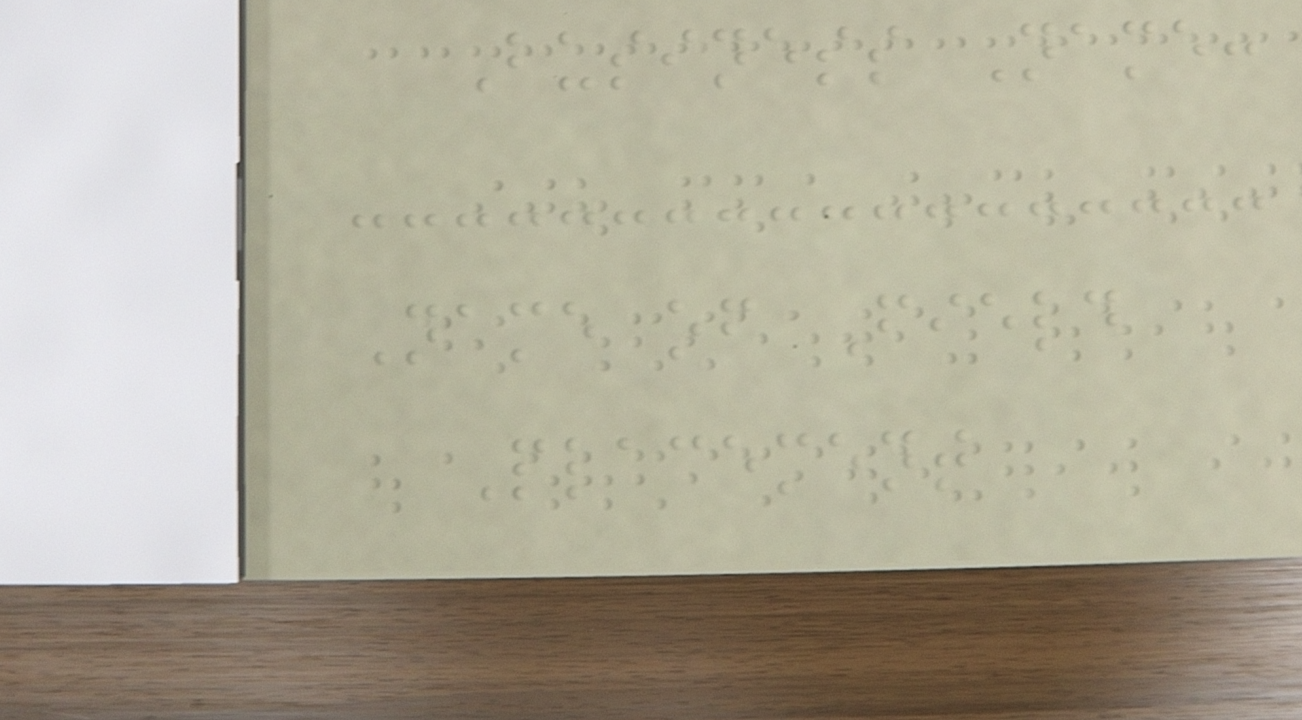Business Name:
Name of Field
Placement
